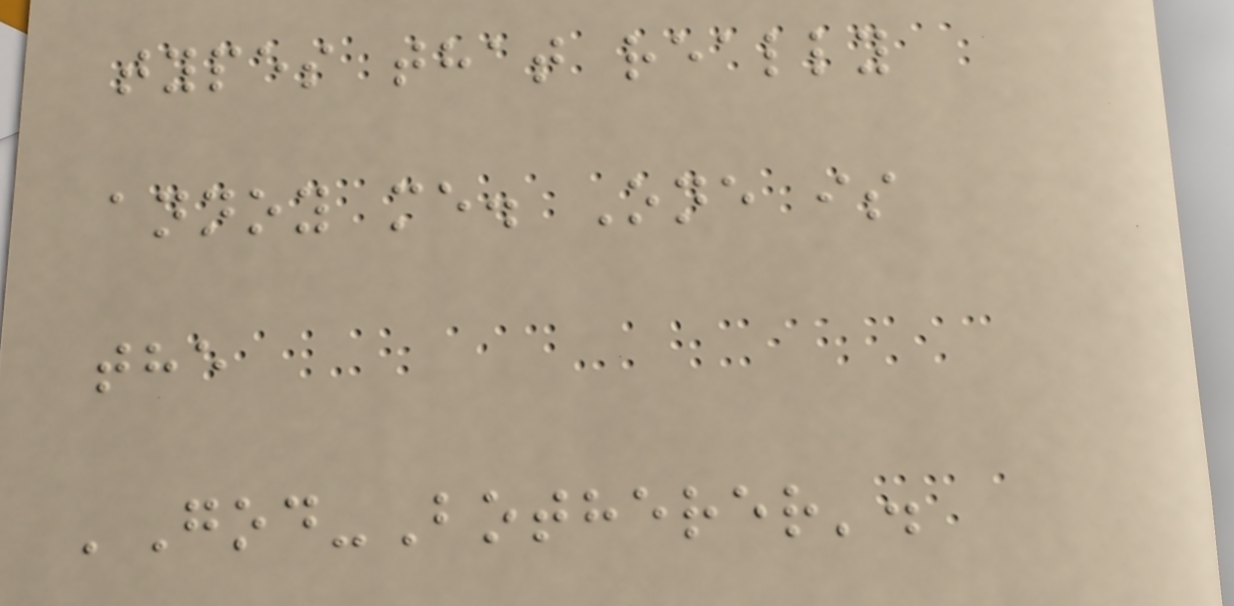types that really
annoy me. One is
the
'God-Botherer'.
